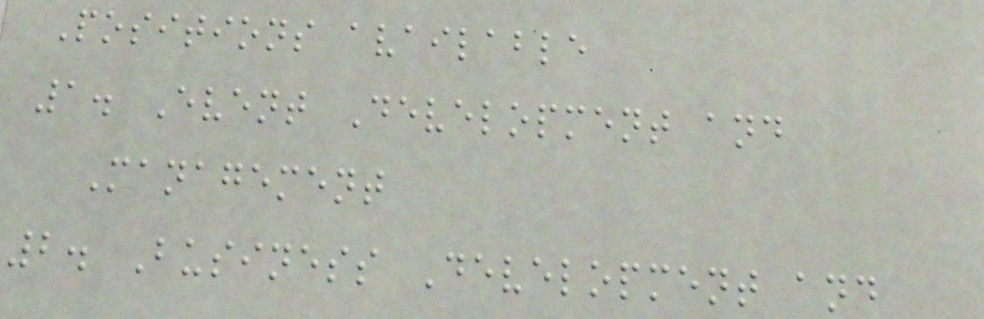Positions available
1. Event Development and
Management
2. Business Development and
